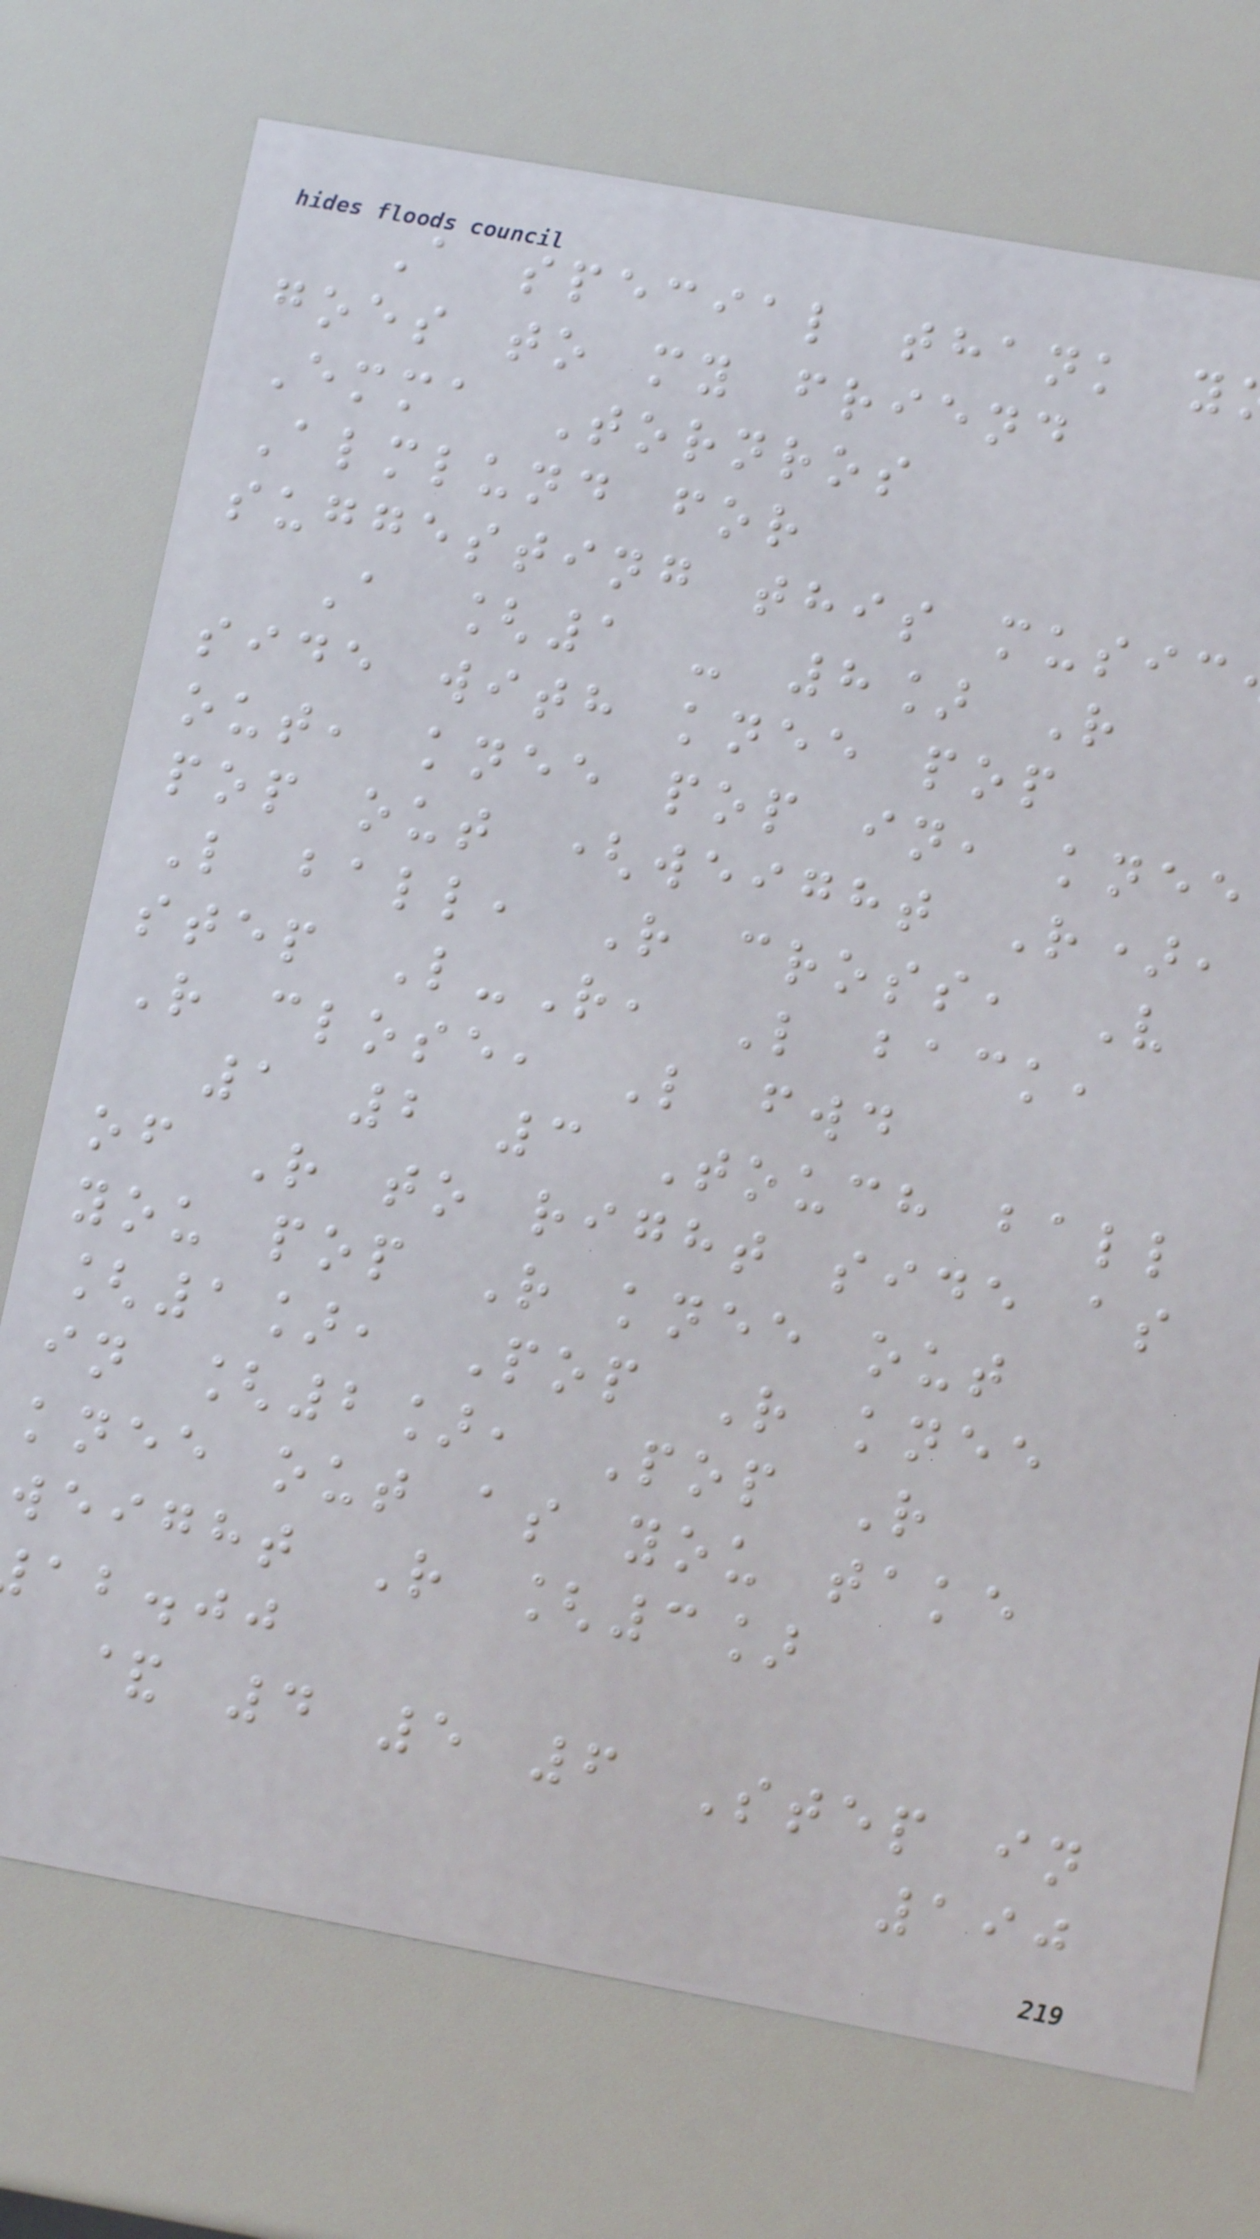A special thank y
goes to my friend
Emma Tornros
Almlund for
suggesting this music
A [1 - 8] R
side with knee pop
out, knee pop in, knee
pop out (weight R),
L ball, R cross, V
step L-R, L back,
R close, L fwd
1 2 3 Touch ball
of R to right side as
you pop R knee out
[1], Pop R knee
in [2], Pop R
knee out as you take
weight R [3]
ab.jj
& 4 5 6 Step in
190
